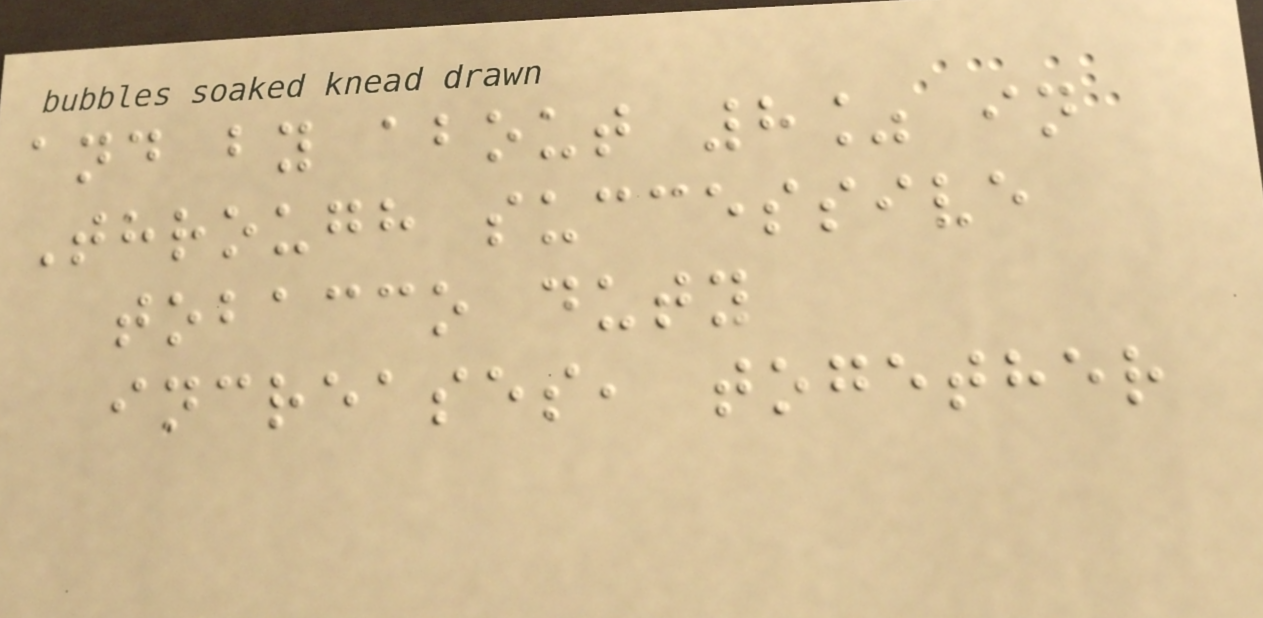and by about 8% in
Through successive
tobacco duty
increases, together
